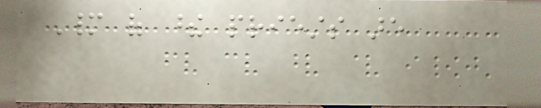Many of these priests are
